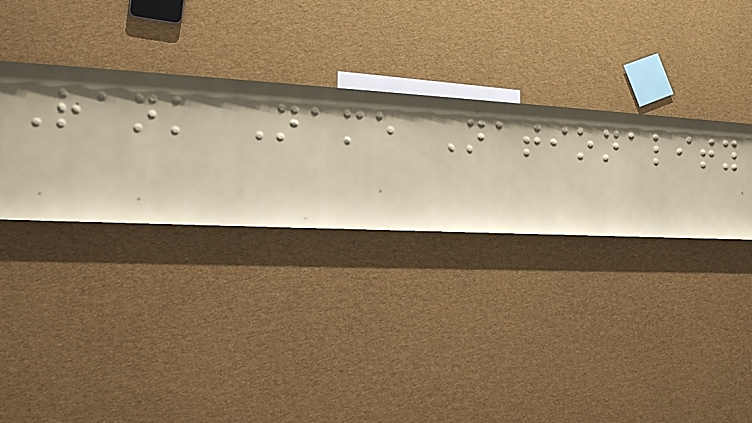Rank Name Nationality
